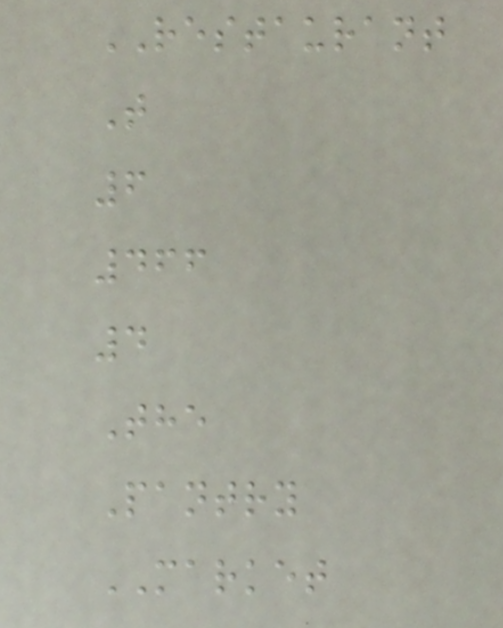RESTAURANT
T
6
466
4
The
Pantry
MARKET
